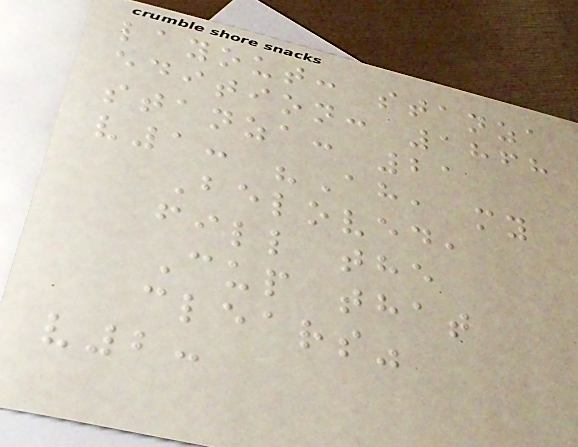layout: stanza
edition: 1868
stanza: 21
v1: "Ah, my
Beloved,
fill the
Cup that
clears"
v2:
